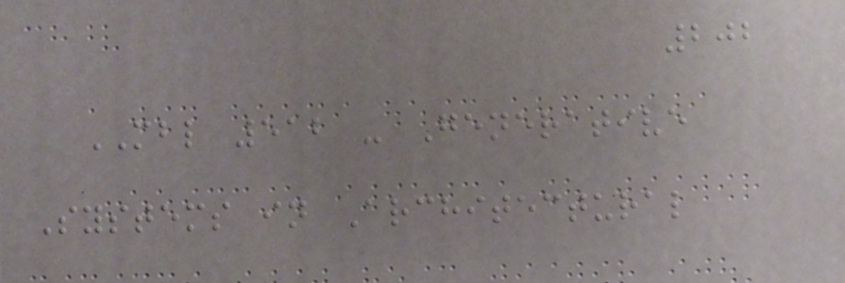202
MBL 512 - Generative
Systems in Architectural
